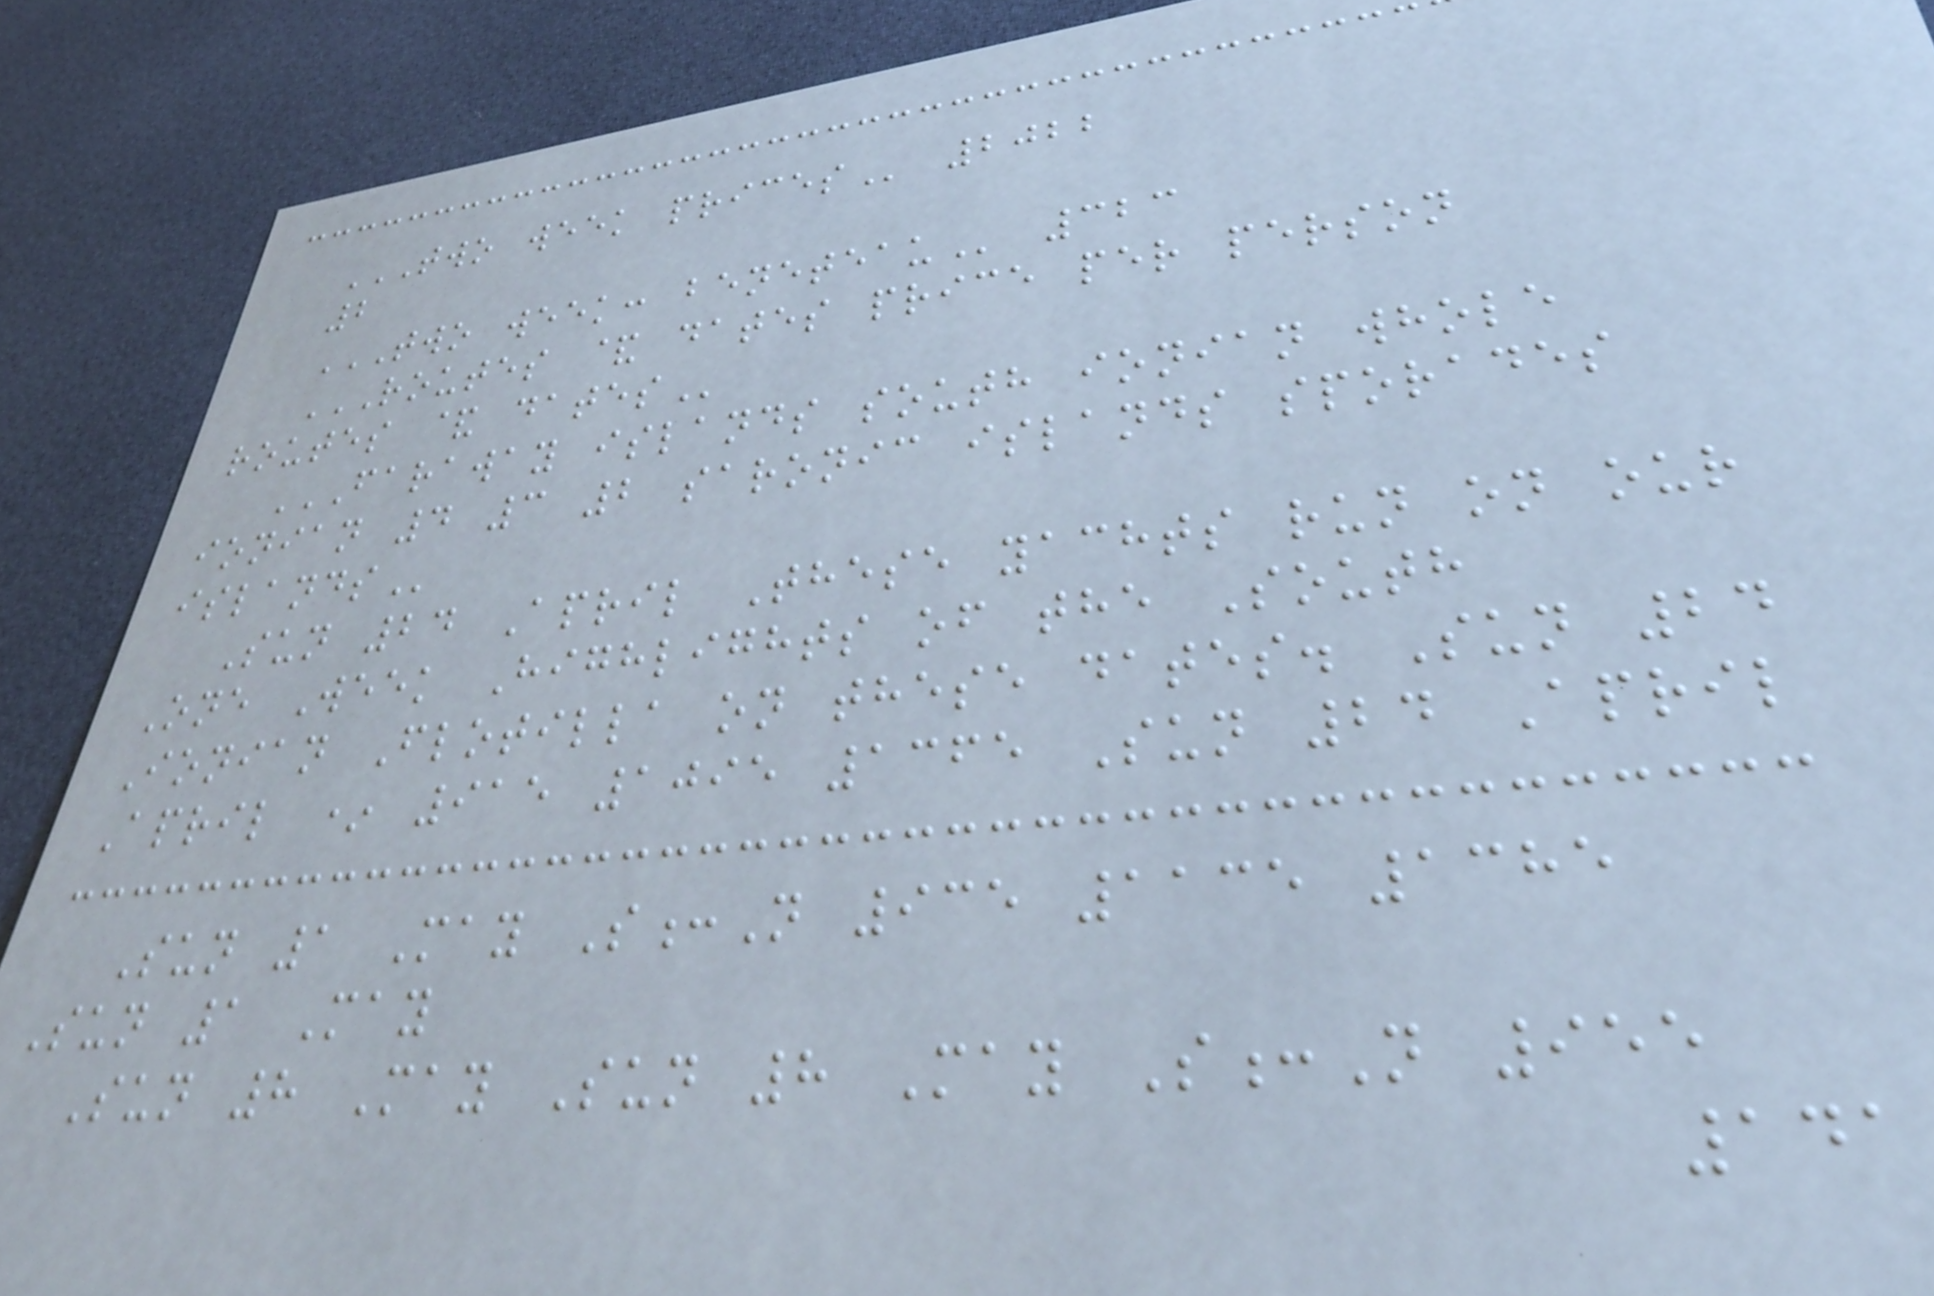TWO WEEK PRICES 2022
2
TWO WEEK: BENETEAU 323
ROUTES & DATES PRICE PER PERSON
ROUTES & DATES
FARAWAY ISLANDS SOUTH IONIAN WHOLE
IONIAN 4 3 2 SARONIC ISLANDS SPORADES
ISLANDS
Sun 24 April These yachts run on our
One Week Highlights of the South
Ionian Flotilla on these dates. Sun 24
April * 915 1095 1365 Sun 24 April
Sun 1 May S:N 935 1135 1385
Sun 1 May
Sun 8 May Sun 8 May S:N 955
141
